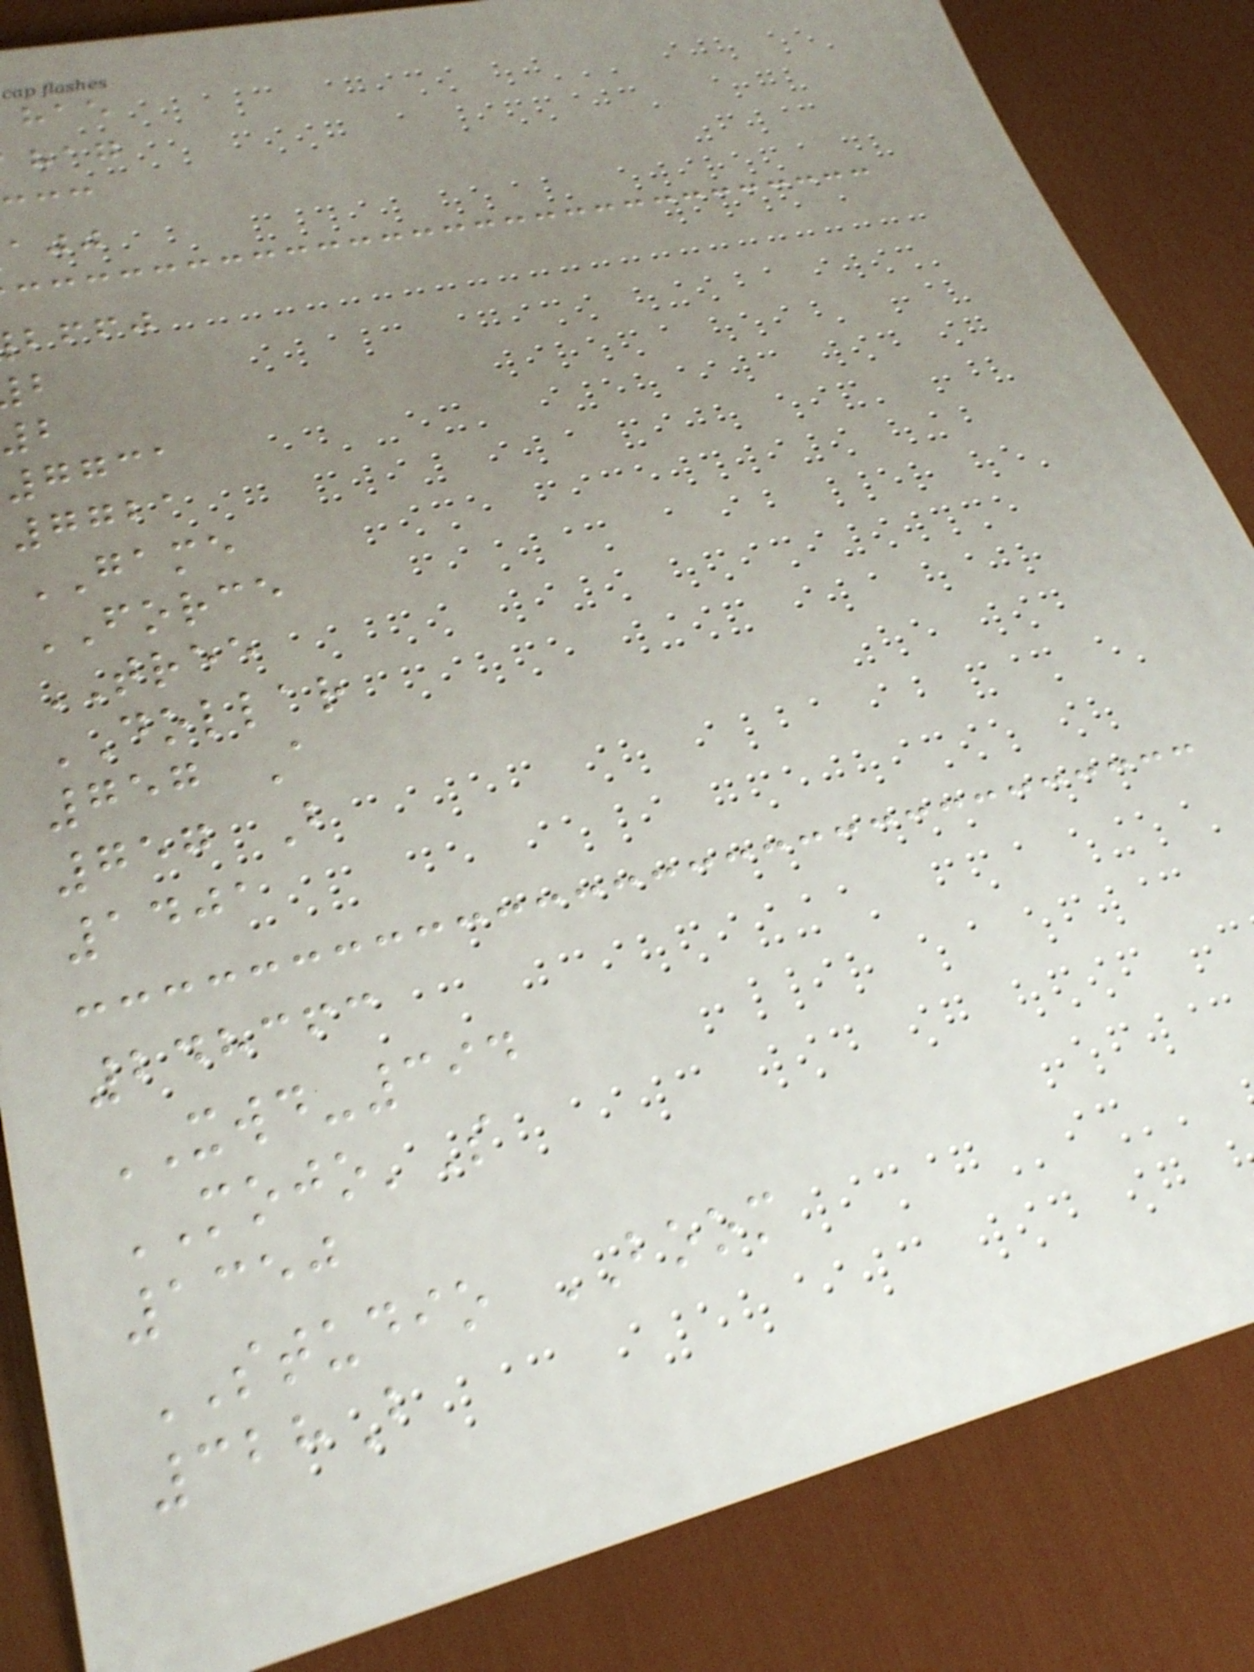bffj
7731
7721
GAME
FORCE
TREE
DOLLAR
757 A
757 B
1401
248363
XWD-394
MOJO'S
1350
STUDIO BOOM
328B
